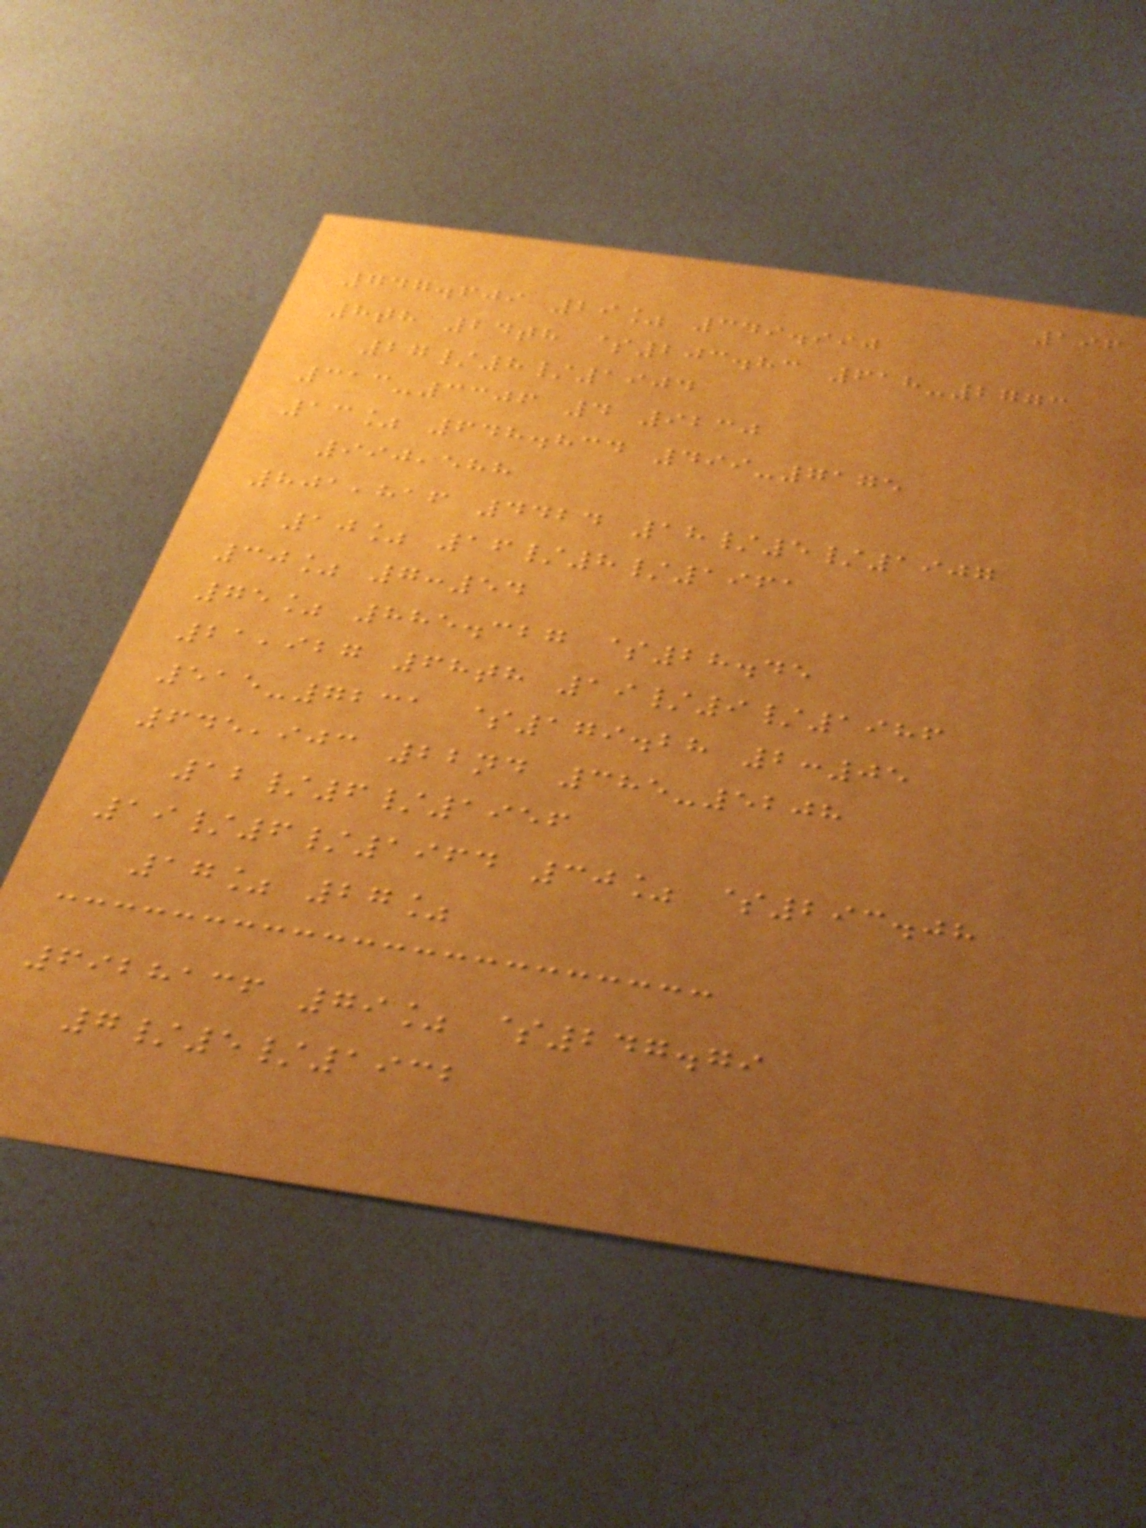196
747.609 29% 349.990
8th 24th $203.83 618-2773
27/8/1904
313-3306 4 9230
13% 648.834 499-7175
990,588
801,816 4424 18/5/1907
10% 16/8/1961
30% 7:54
75% 885.327 $28.45
21,927 68th 19/9/1986
515-7231 $179.28 2:05
645,903 22nd 385-5208
12/6/1956
19/6/1964 30% $293.08
17% 27%
6928136 79% $247.79
7/5/1932
